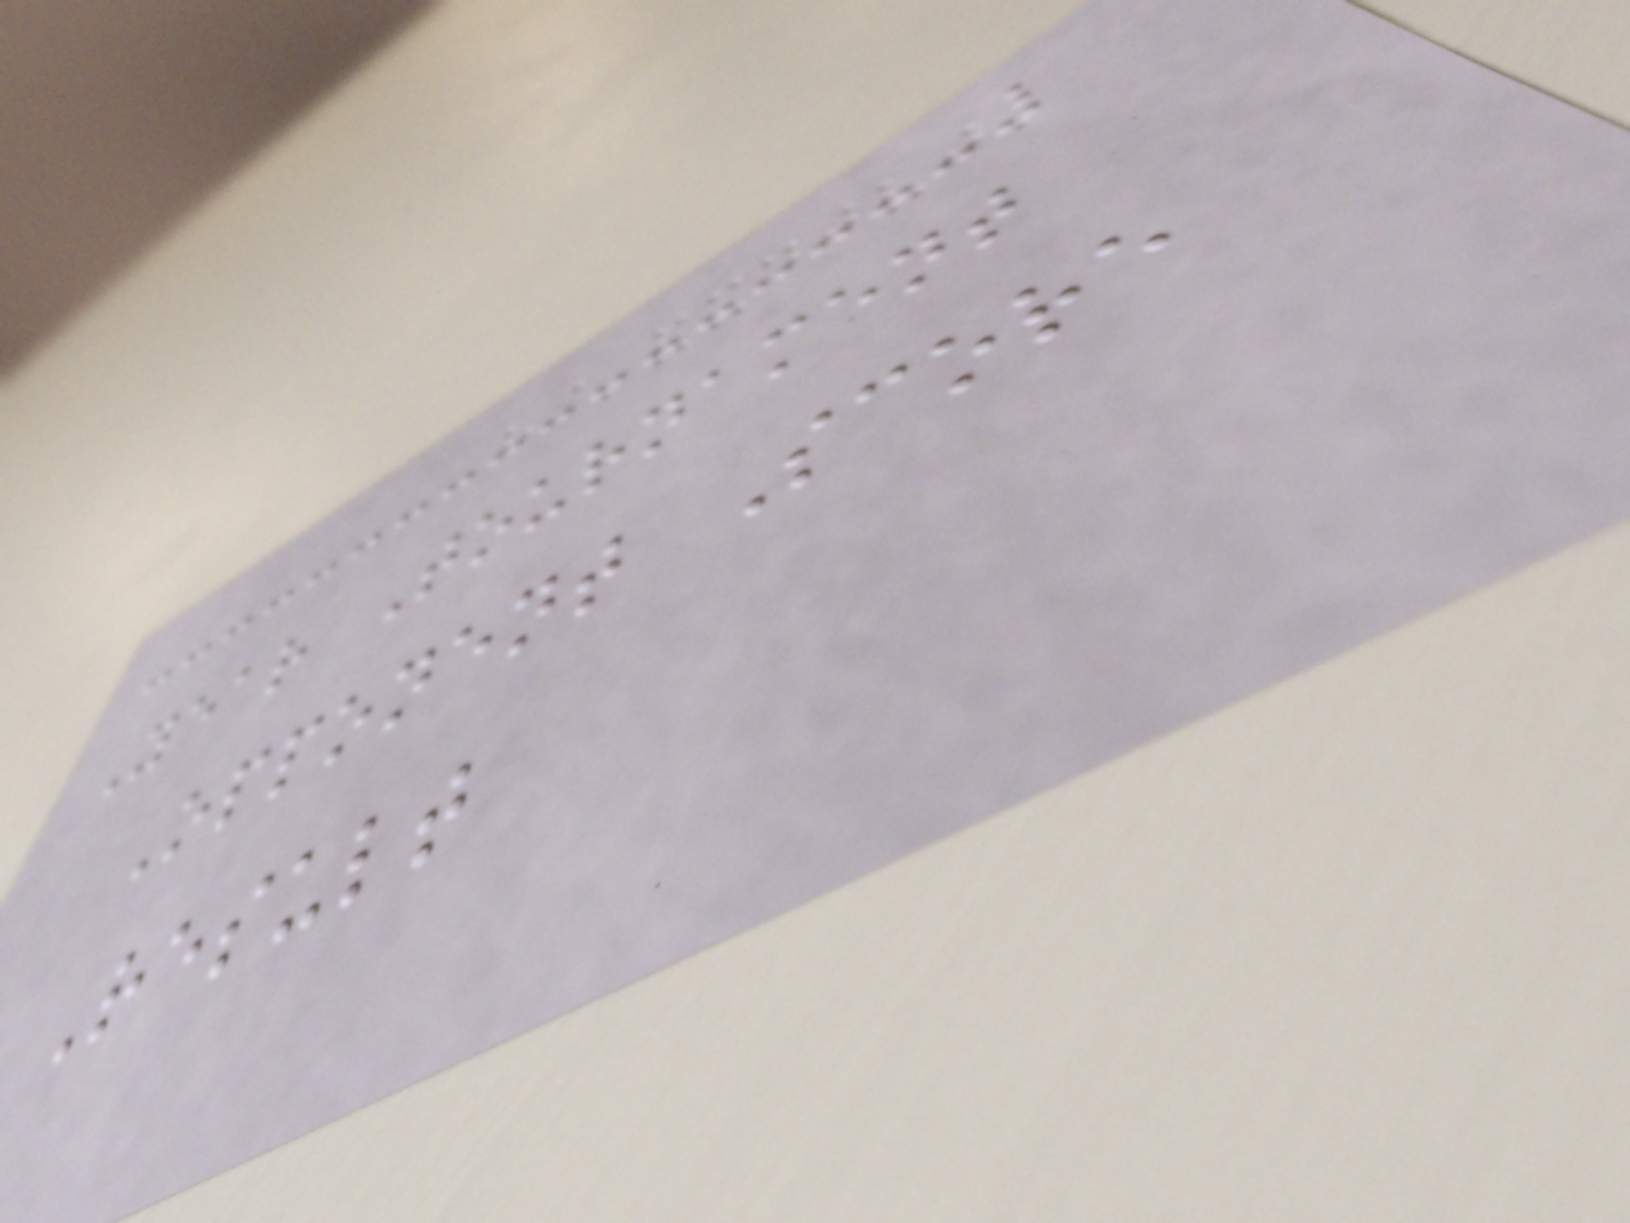Year Tournament
Opponent Score
Result
